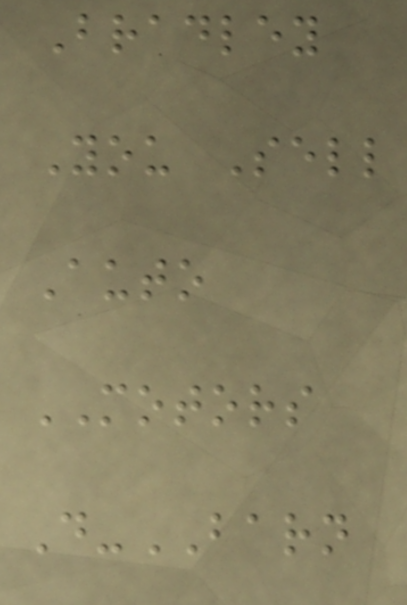Bradley
You Sell
Auto
MOTORS
D-BARN
